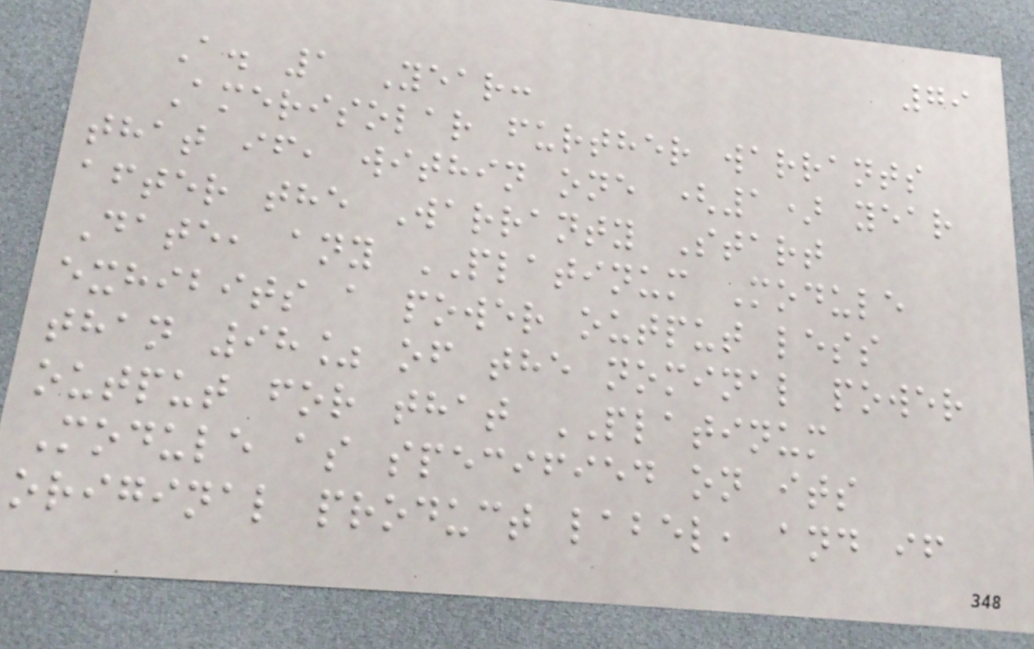79
A. 1 Year:
Amerisolar further warrants
that if, within one (1) year
after the Warranty Start
Date, any PLATINUM Module
exhibits a power output less
than 98% of the nominal power
output for that PLATINUM
Module as specified on its
original product label, and if
